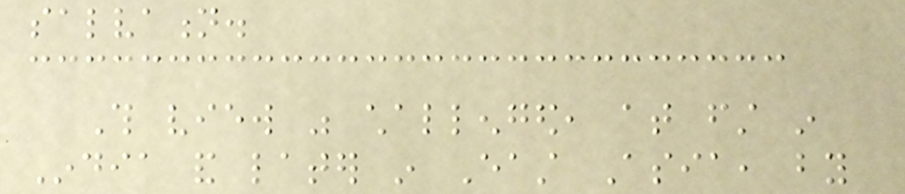salvation.
This view was challenged, at first in
India and later in East Asia, by
